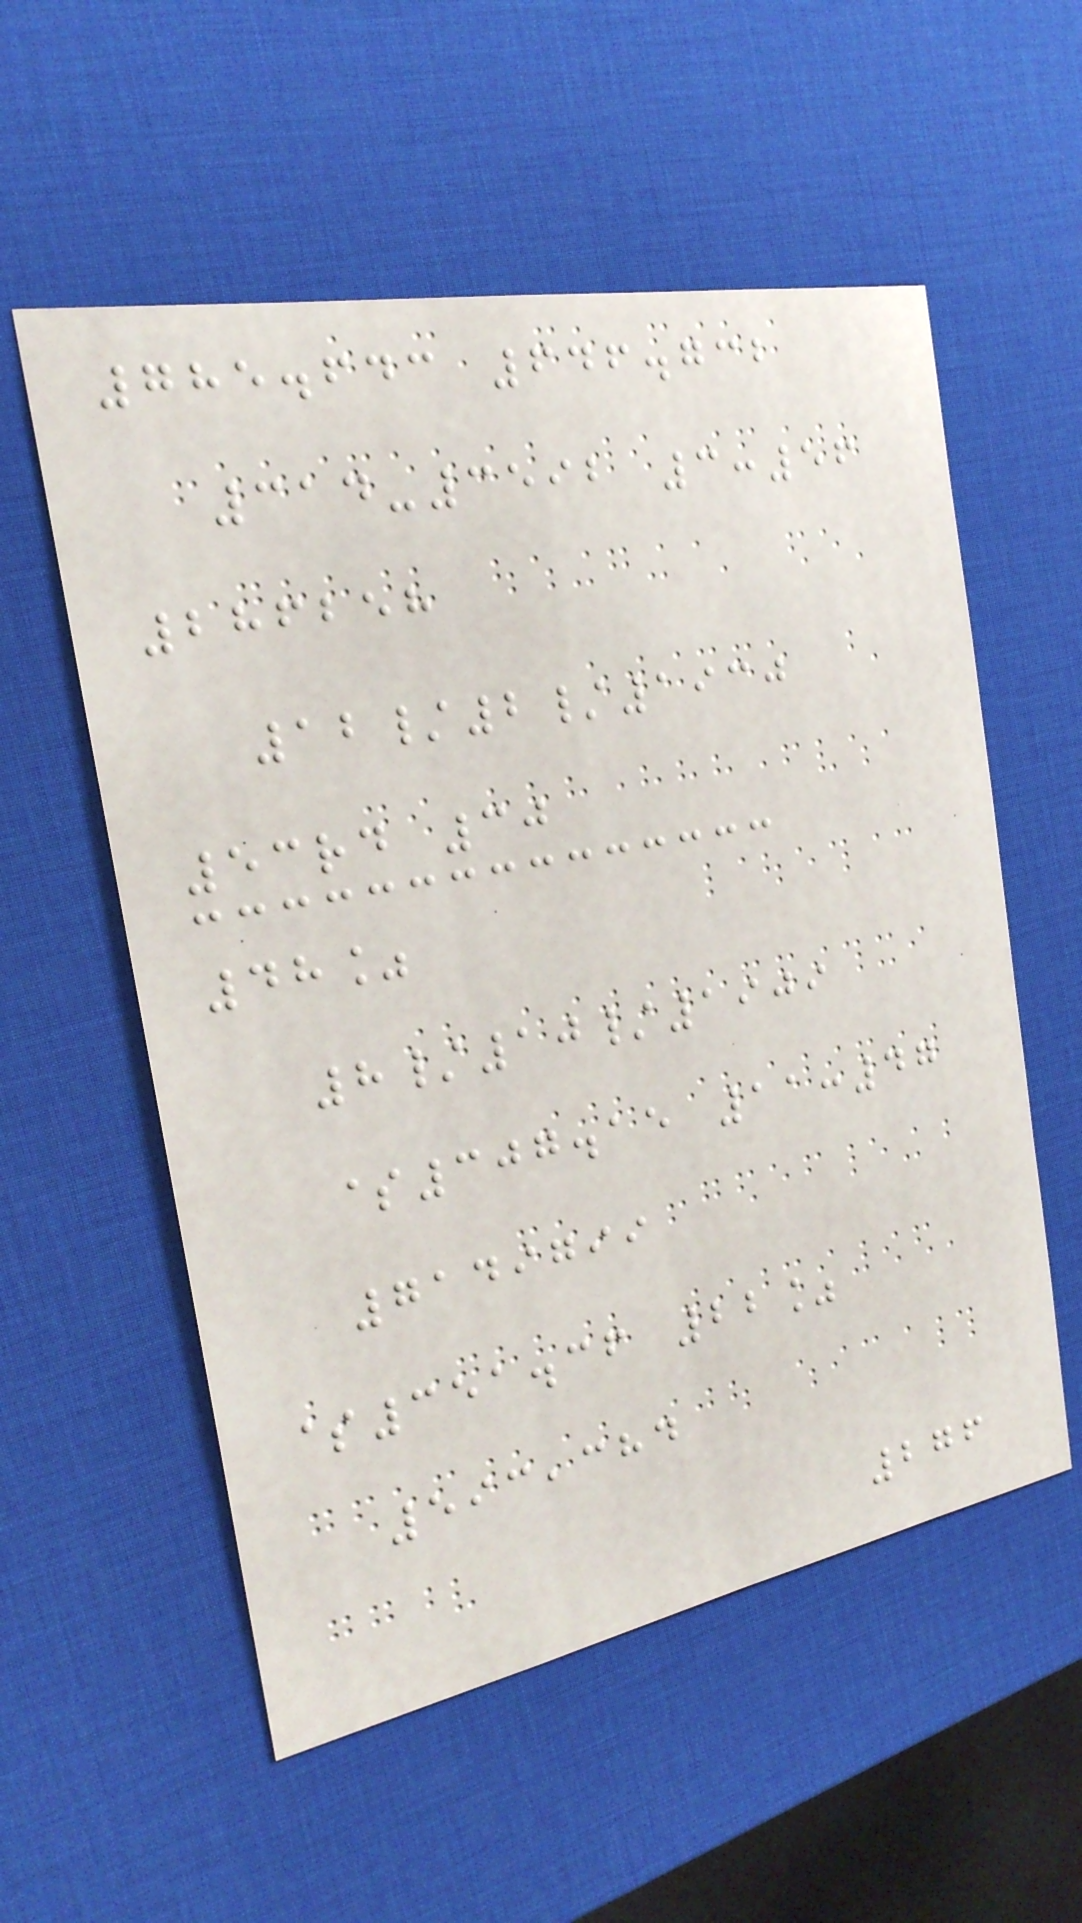785.643 646.732
314-3592 3:56
286258
12/2/1930
53rd 30
48%
8/10/1909
$307.15 11:47
7149799
$351.36 22%
593,384
276
